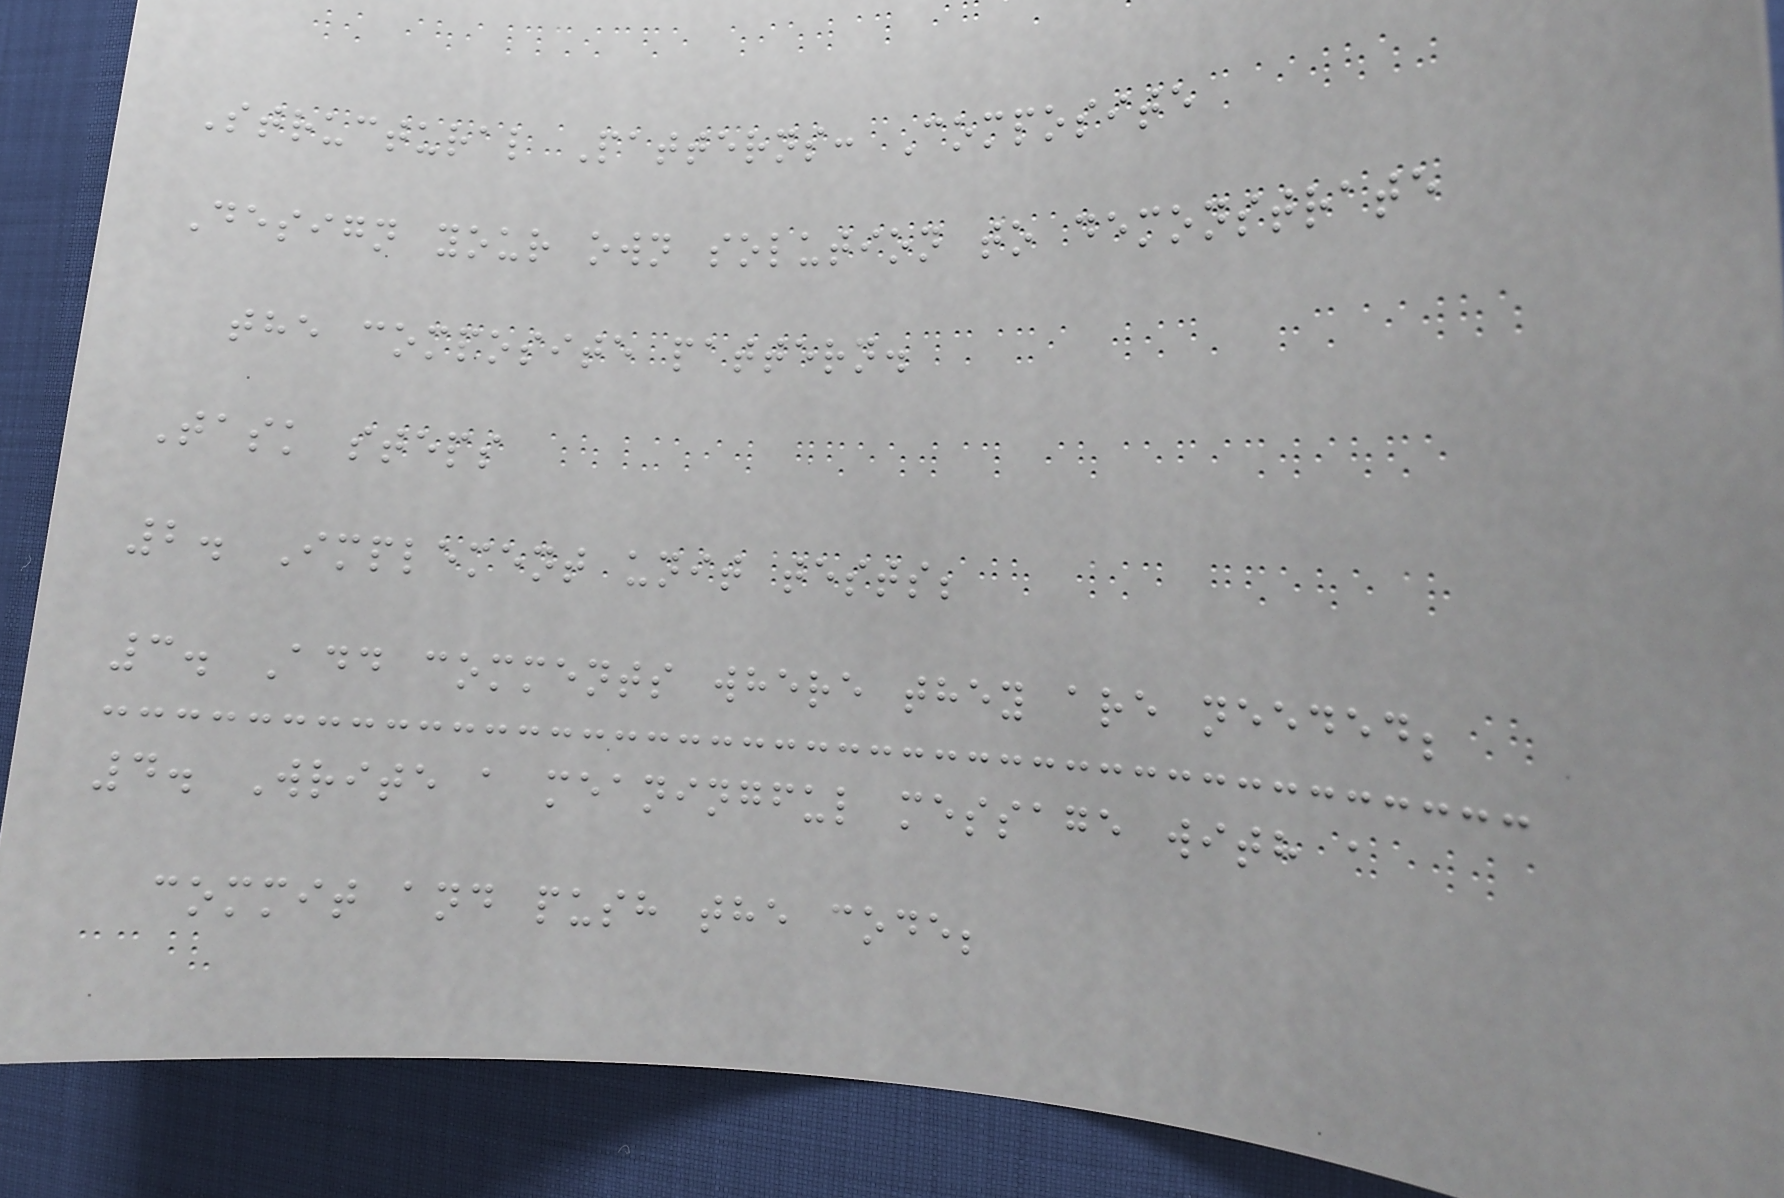Structural Patterns: Composite
Design your own solution to demonstrate
the composite pattern.
Task steps
2. Implement unit tests;
3. Add comments where they are needed;
4. Write a meaningful message with a
commit and push the code;
